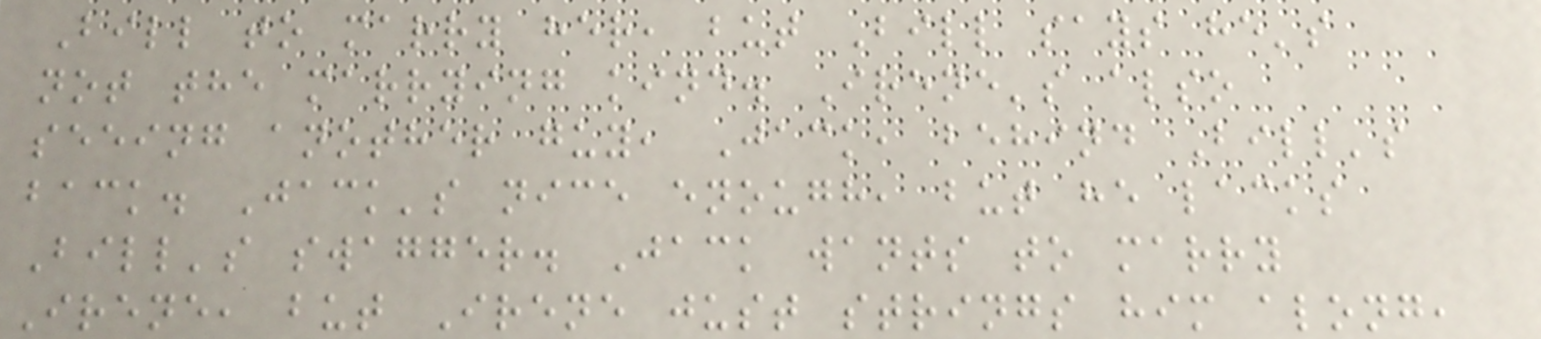Bill to marry her, but Bill says he's
not the marrying kind. Irene's also
seeing another guy, Jack, behind Bill's
back. Jack's nice enough, but he lacks
Bill's swagger. Jack wants to marry
Irene, but Irene just strings him along,
